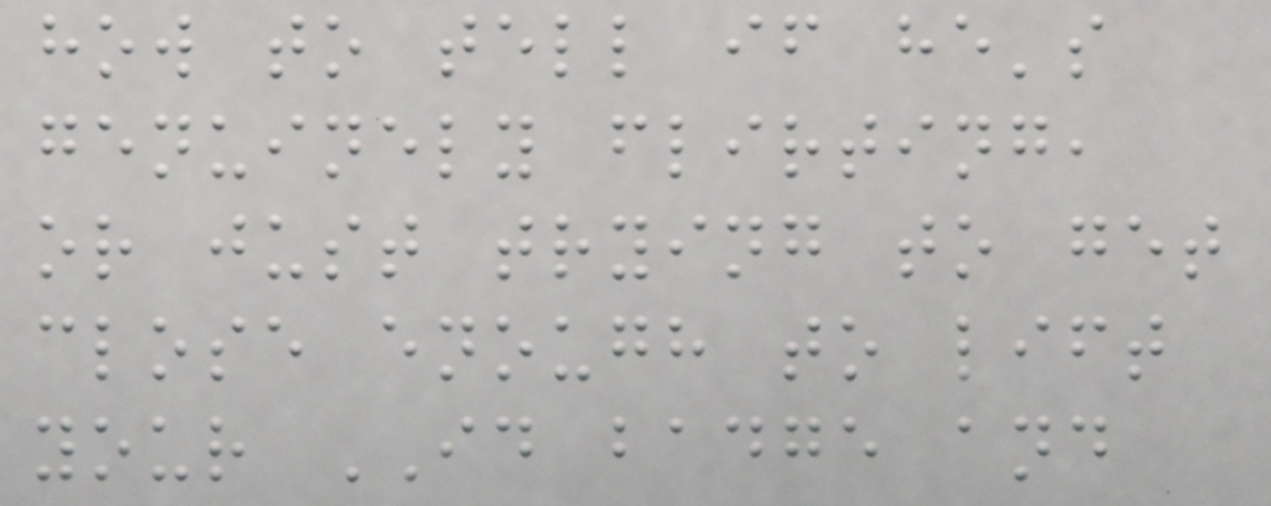how to tell if he's
genuinely flirting,
or just trying to get
close enough to lift
your ID badge and
